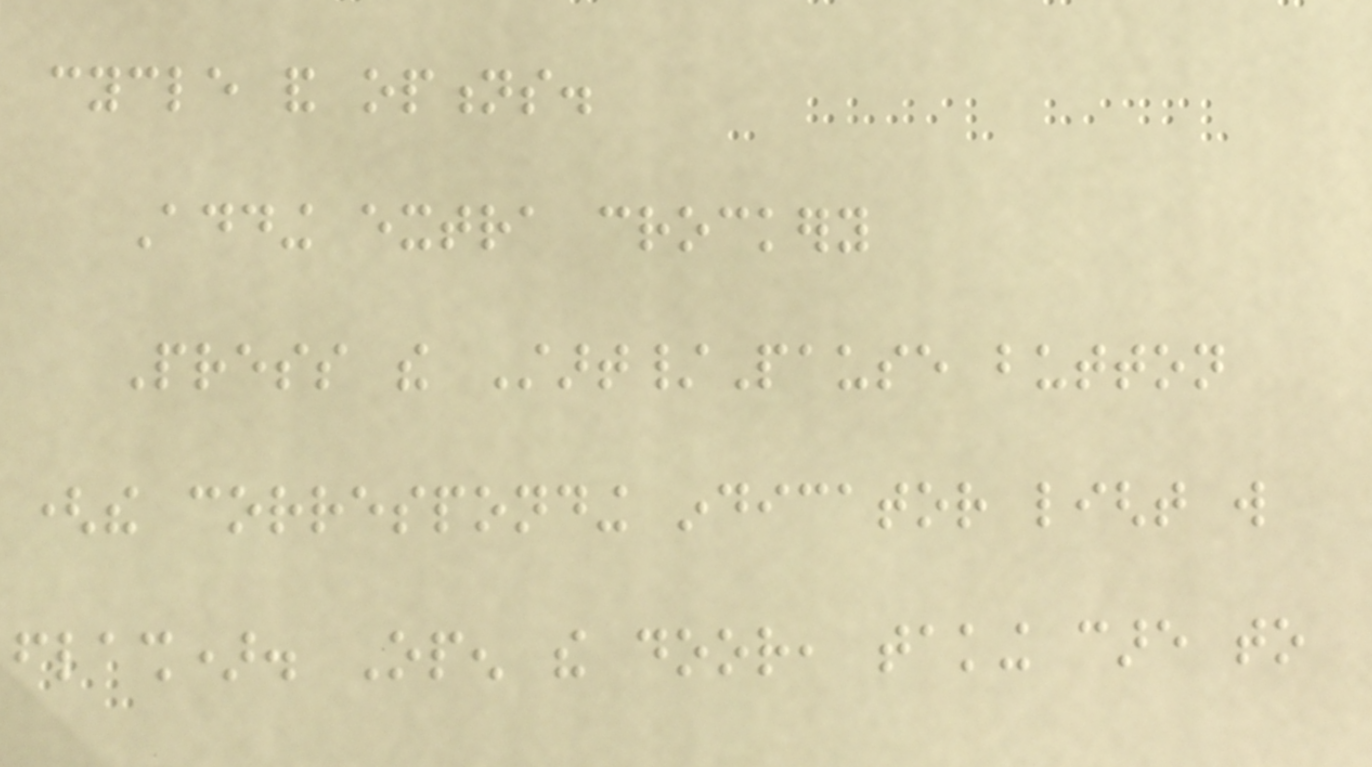cycle and options.
Adding extra crockery
Press the Start/Pause button
(the corresponding indicator light will
flash). Open the door, taking care to
